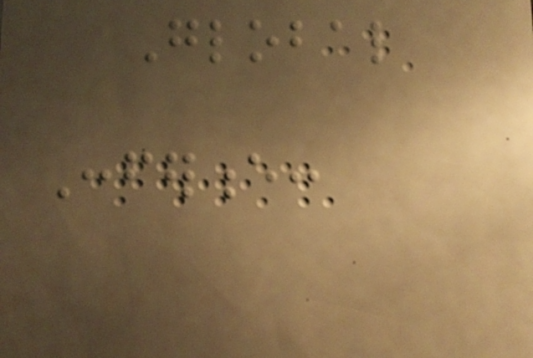Global
Conference:
